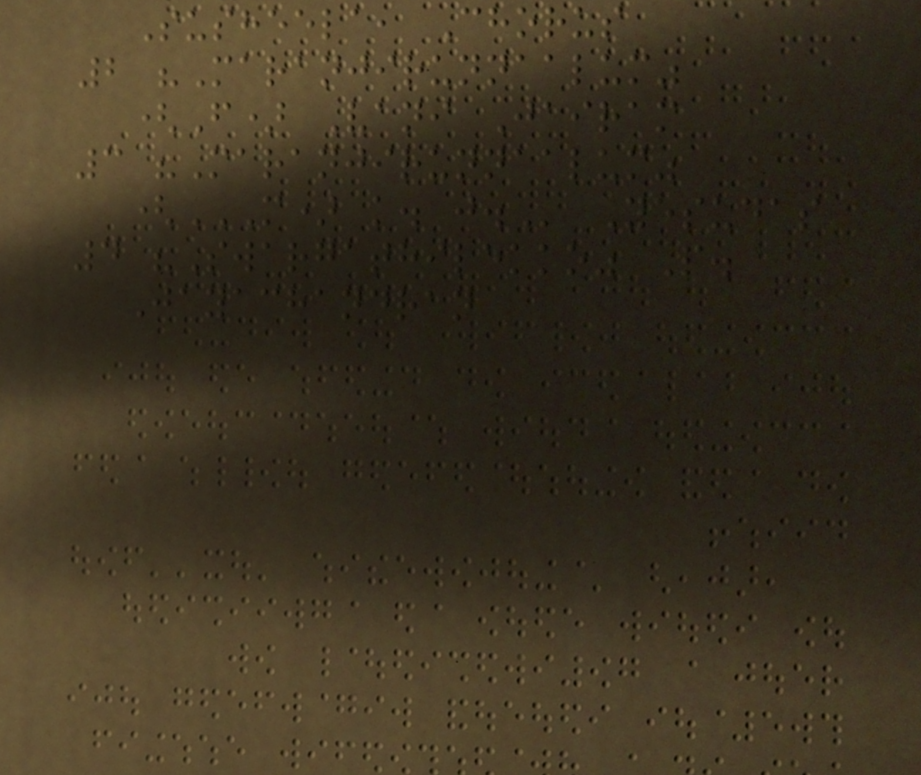Susheela, Chorus
2 "Maranjirunnaalum"
(F) Vani Jairam
3 "Maranjirunnaalum"
(M) K. J. Yesudas
4 "Swargathilekko" P.
Jayachandran
